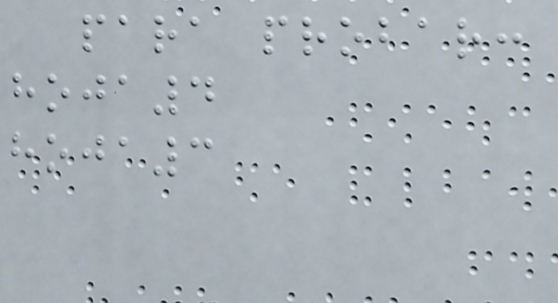para probar:
hoja4
hoja3
